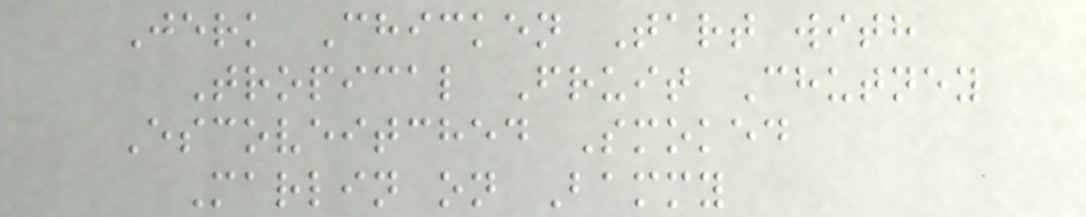Jerk Chicken Tart with
Tropical Fruit Chutney
Escoveitched Smoked
Marlin on Bammy
